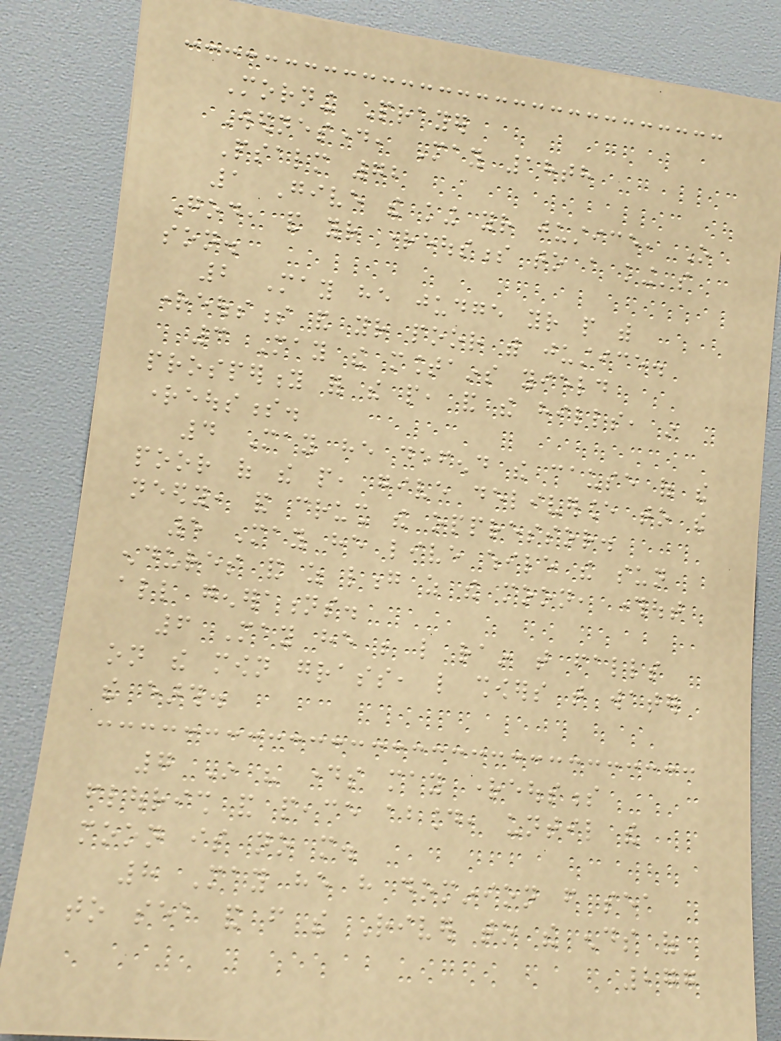Morning Prayer
Wednesday, May 18th
Psalm 72
1 Give the king your justice, O
God, and your righteousness to a king's
son.
2 May he judge your people with
righteousness and your poor with justice.
3 May the mountains yield
prosperity for the people, and the hills, in
righteousness.
4 May he defend the cause of the
poor of the people, give deliverance to the
needy, and crush the oppressor.
5 May he live while the sun
endures and as long as the moon, throughout
all generations.
6 May he be like rain that falls
on the mown grass, like showers that water
the earth.
7 In his days may righteousness
flourish and peace abound, until the
moon is no more.
8 May he have dominion from sea
to sea and from the River to the ends of
277
